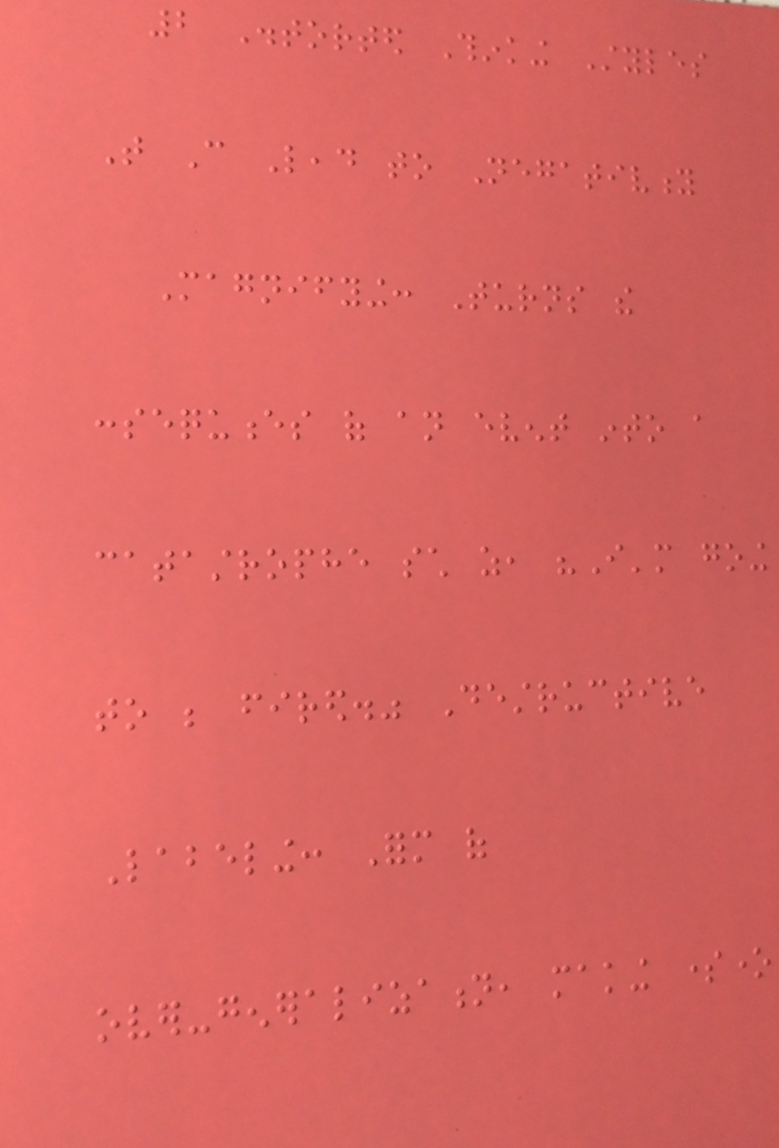2 Distorted Thinking Styles
That Can Lead to Negativity
Magnifying: Turns the
consequences of an event into a
catastrophe such as, "I'm going
to be fired." Destructive
Labeling: Form of
over-generalization, making someone
